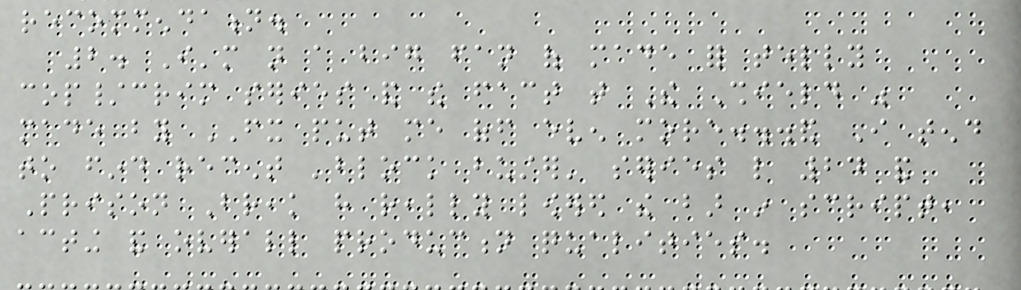recommendation.
2. I'm not a big fan of made for telly
cop/crim series and the fact that The Shield was
made by FX put me off even more...and I tend
to find recent 'block buster' series like 24 and
Prison Break have really lowered the bar in script,
acting and overall production qualities.
